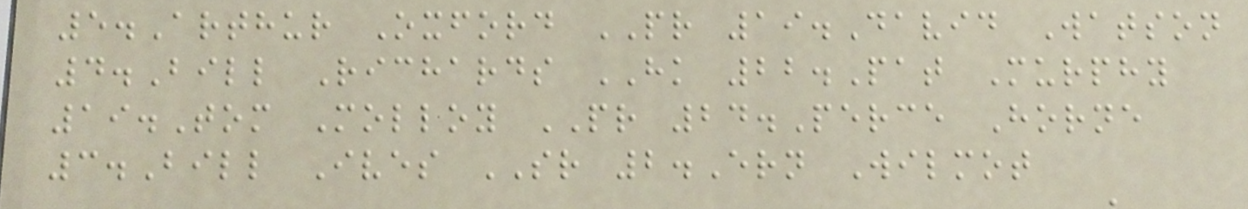5.Arthur Oxford PR 19.David Watson
4.Bill Richards HK 22.Pat Murphy
19.Tom Molloy PR 24.Perce Horne
3.Bill Ives SR 2.Ern Wilmot
